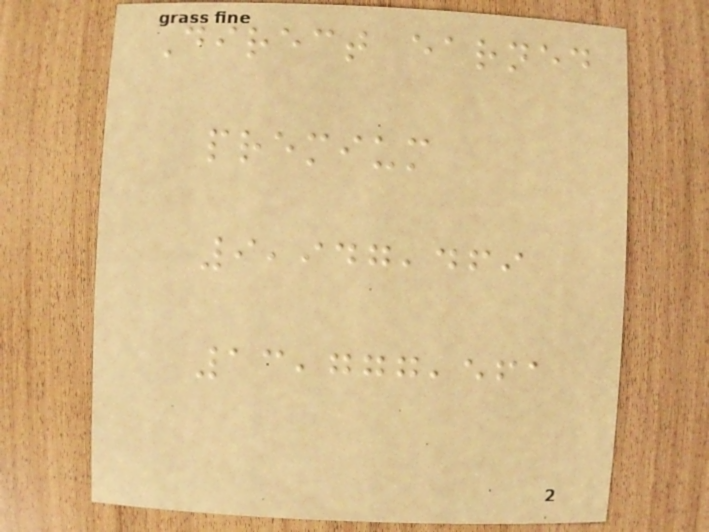Direct earned
premium
9,947,469
13,777,561
